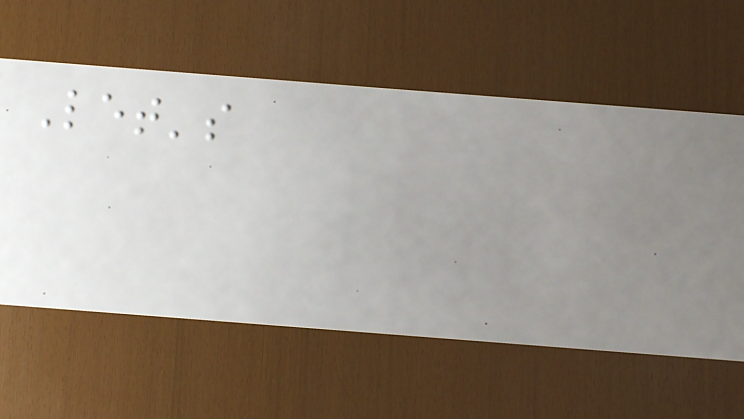Let's
